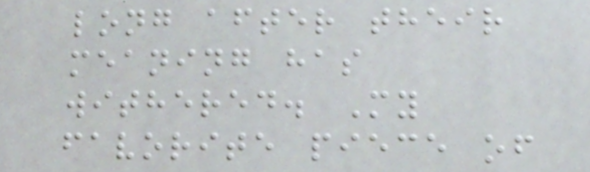long after their
meaning has
withered. My
favorite piece of
